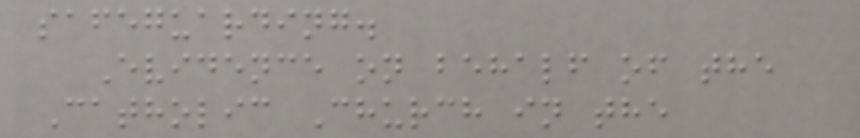safeguarding.
Evidence on behalf of the
Catholic Church in the
